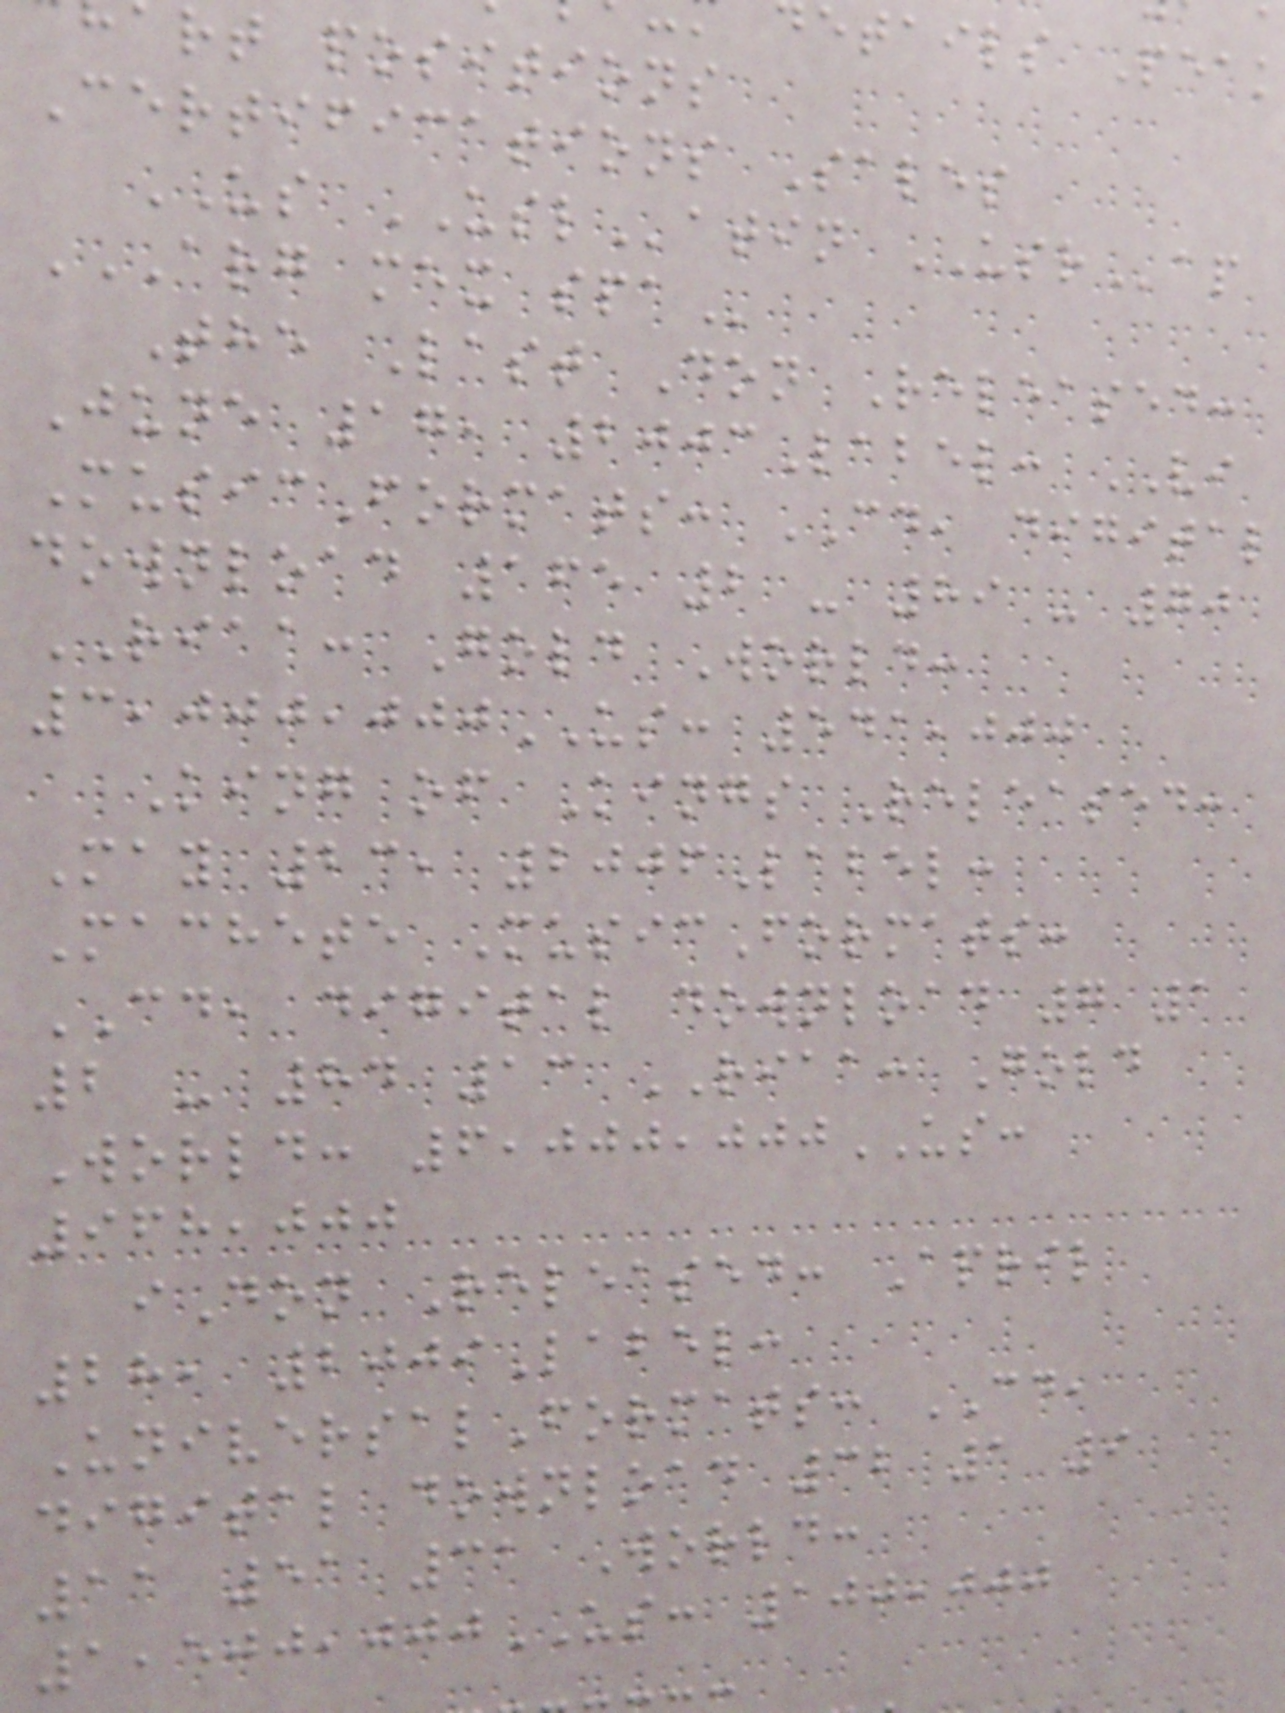etails Peak
rt positions
Certifications Sales
US USLatin USRap
ARG MEX SPA
The Last Don Released:
June 17, 2003Label: VI
MusicFormats: CD, digital
download 165 2 - 89 - 70
RIAA: Gold World:
3,000,000US: 541,000
King of Kings Released:
May 23, 2006Label:
Machete MusicFormats:
CD, digital download 7 1
2 - 84 13 RIAA: Gold
World: 6,000,000US:
968,000
iDon Released: April
28, 2009Label:
UniversalFormats: CD,
digital download 32 1 9
11 51 31 World:
1,500,000US: 100,000
